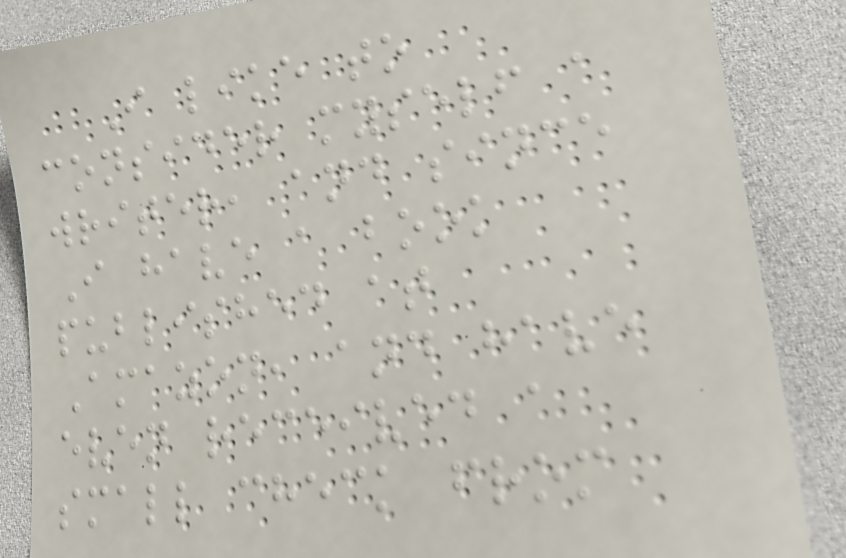I like to
consider myself a
writer, and since
I have a book
published at
Amazon, and have
even received a
small check from
